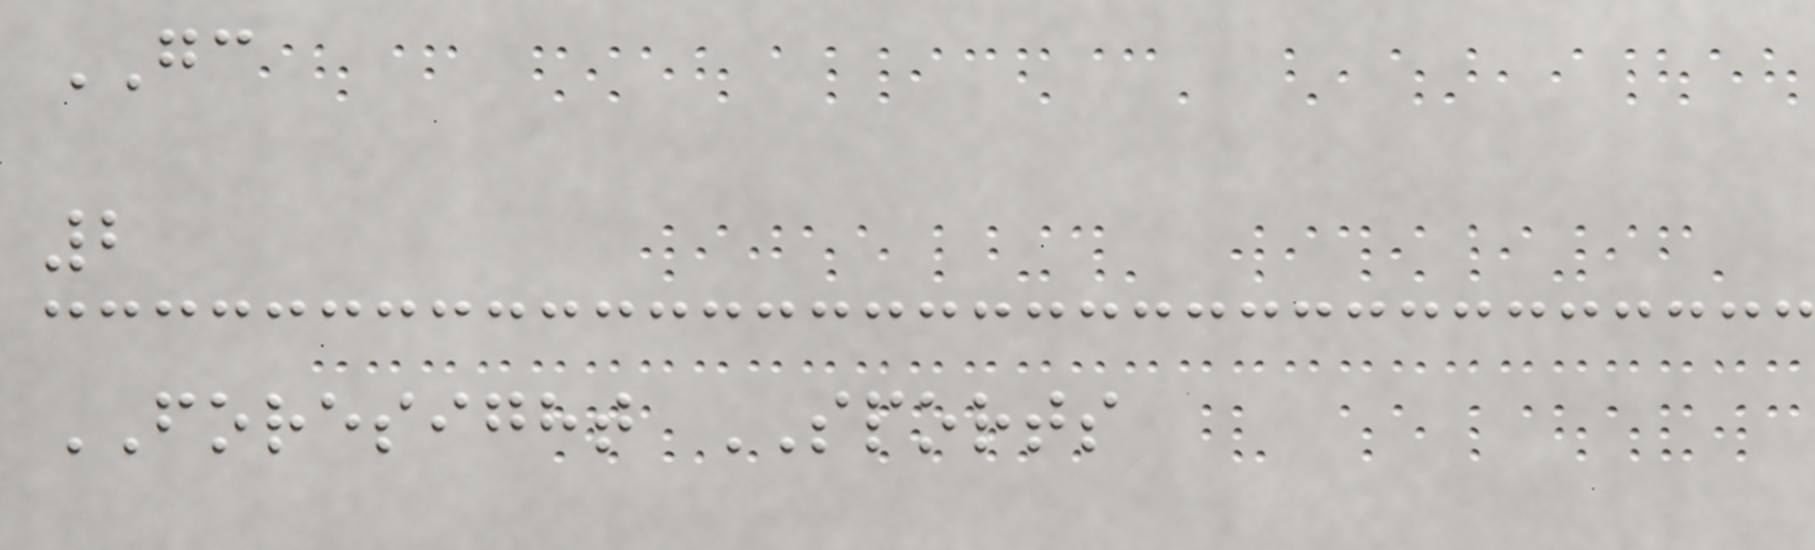GC
2
FORESIGHT SPORTS
